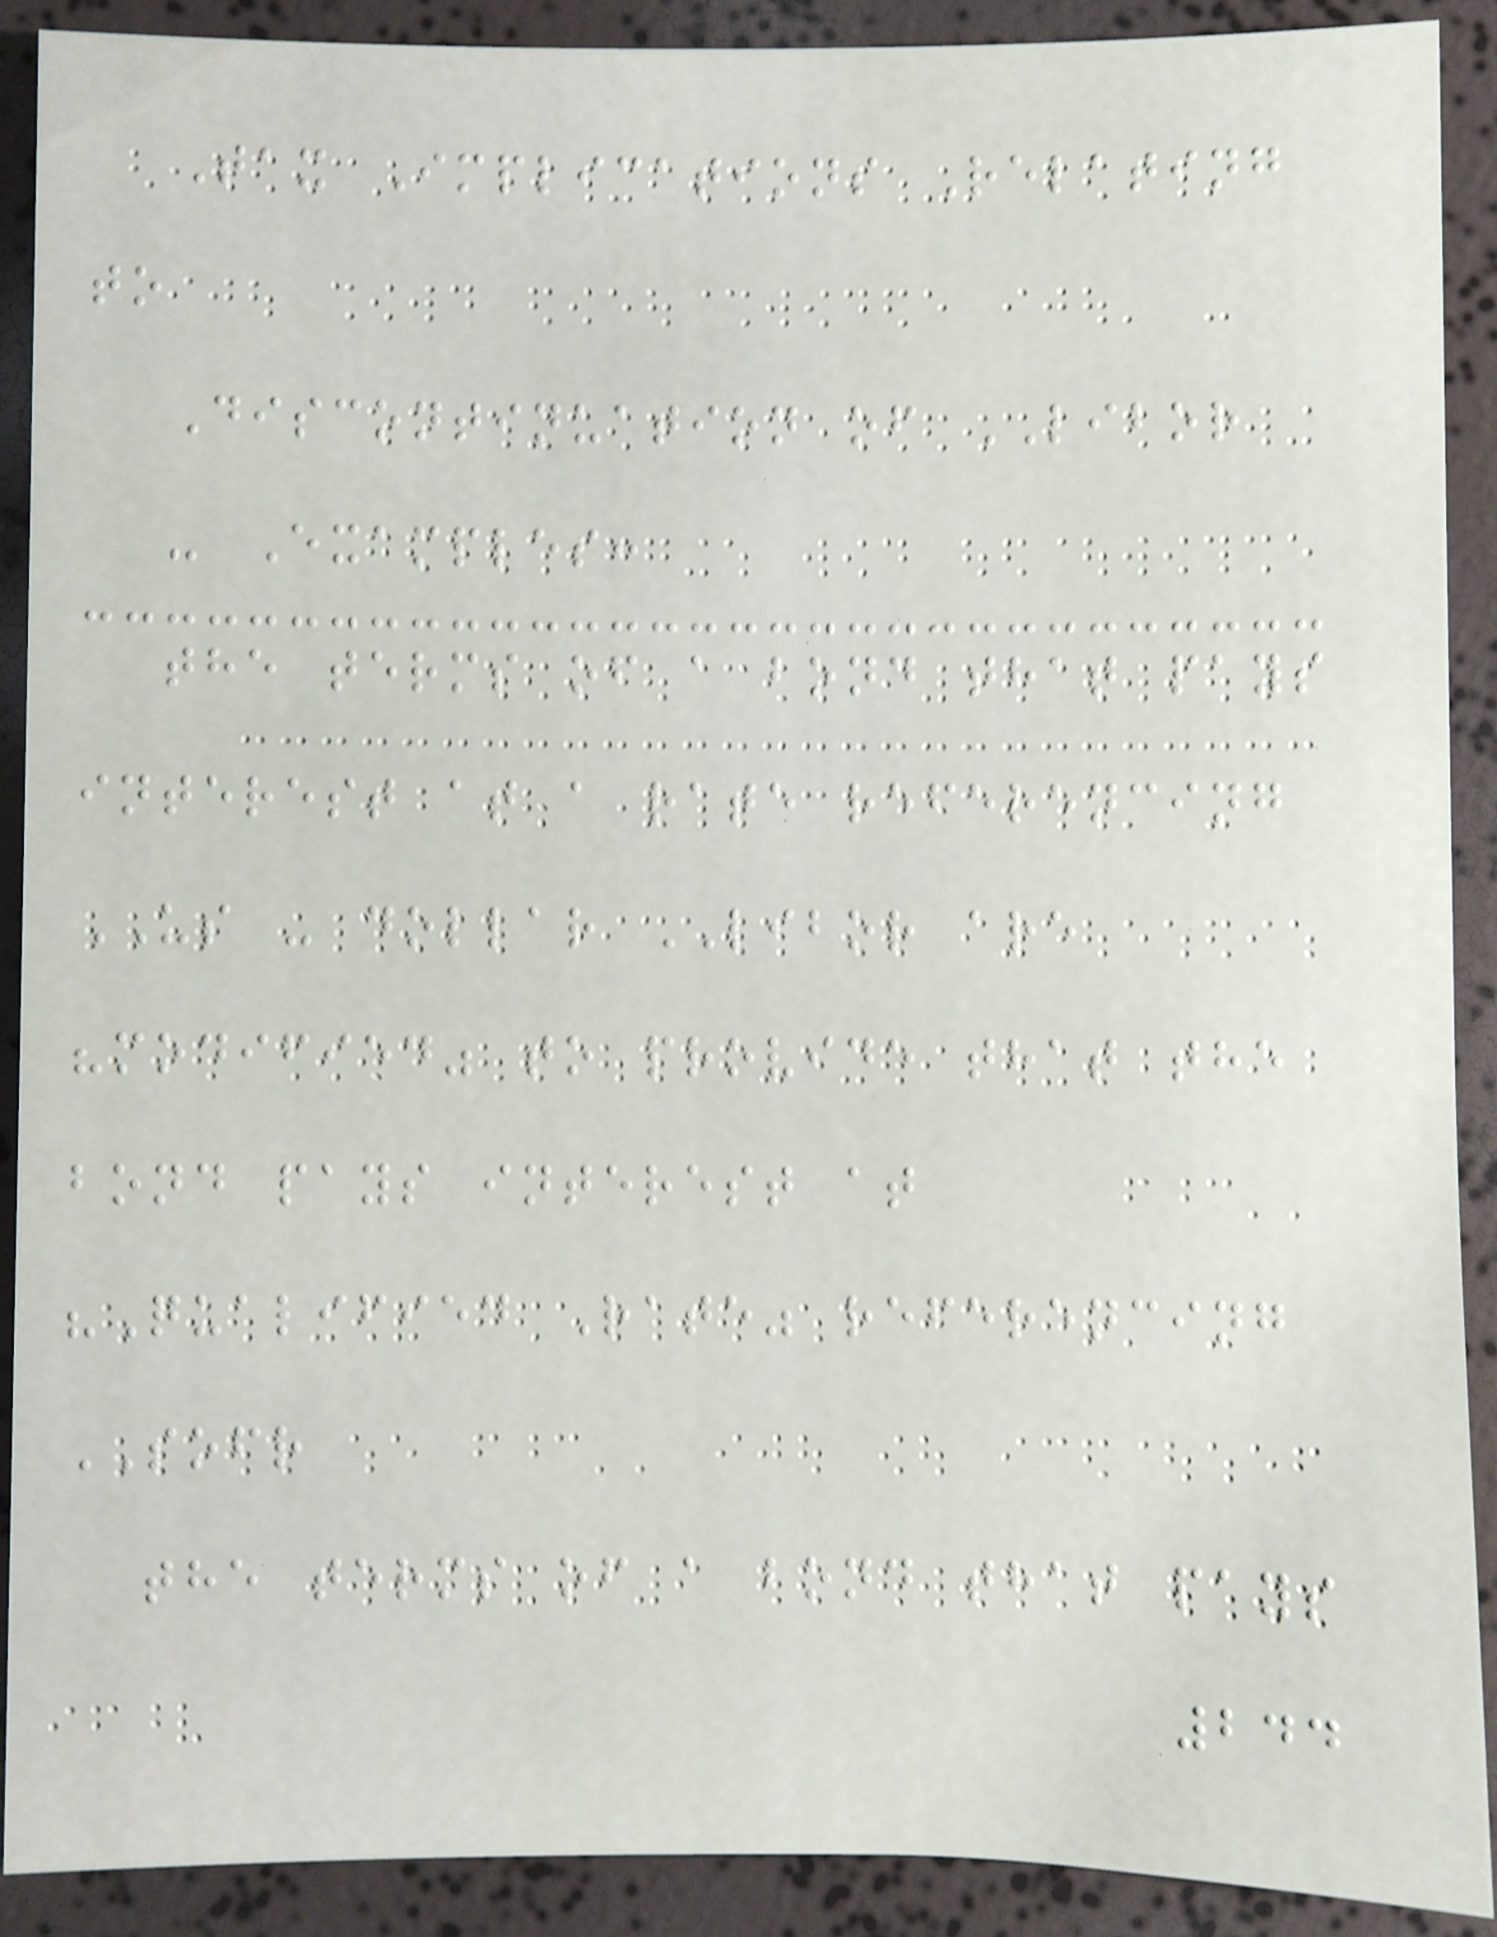Tax Implications Relating
to
Discontinuation of LIBOR
- Examples:
the terms of a bond that pays
interest at a rate referencing
US - dollar LIBOR are
"modified" to provide that the
bond pays interest at
"Qualified Rate" referencing
SOFR
the terms of a bond that pays
244
